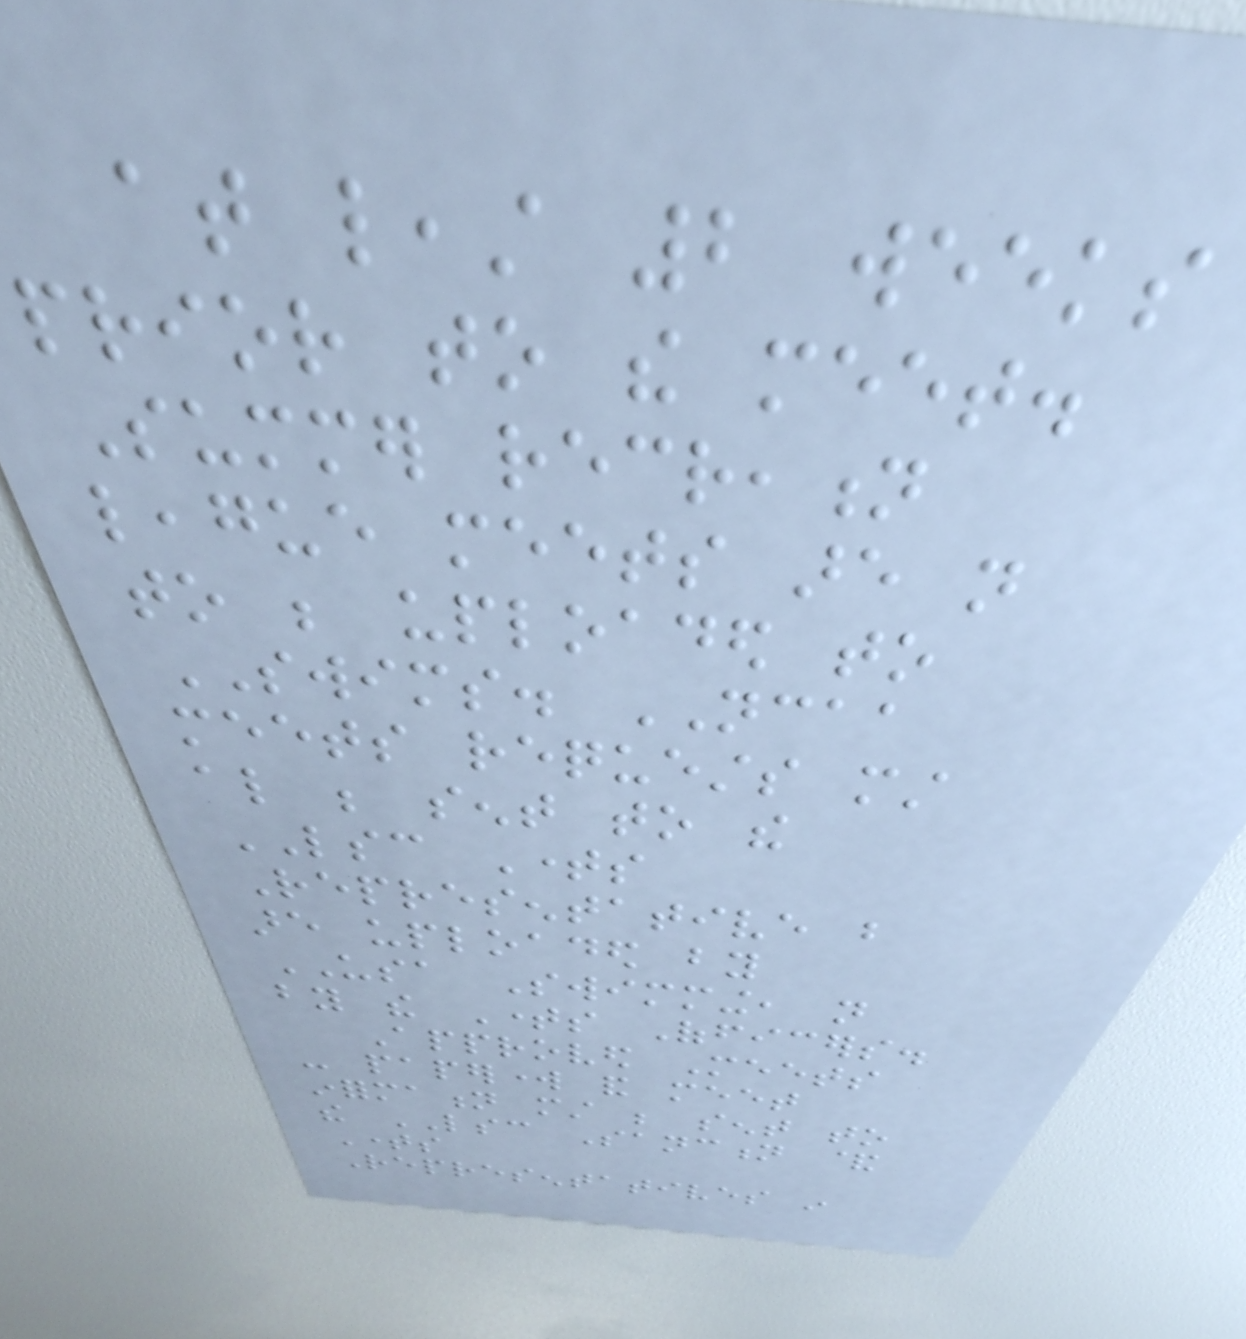at least 2 weeks
prior to the meet.
Summer recreation
league meets are not
to be uploaded to
SWIMS. NCAA
meets requests must
also be sent to the
LSC Times
Representative but
are uploaded by
USA Swimming, not
by the Times Officers.
Approved Meets
- paperwork and meet
information must be sent to
the LSC Sanction &
Times
Representatives in
